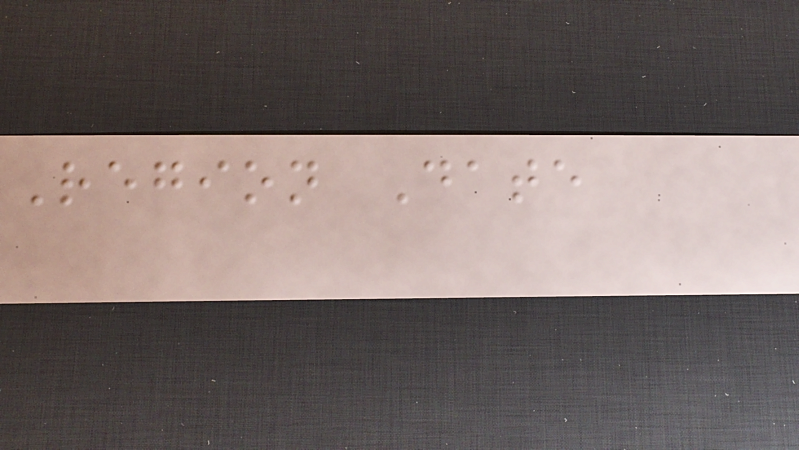Region Date
